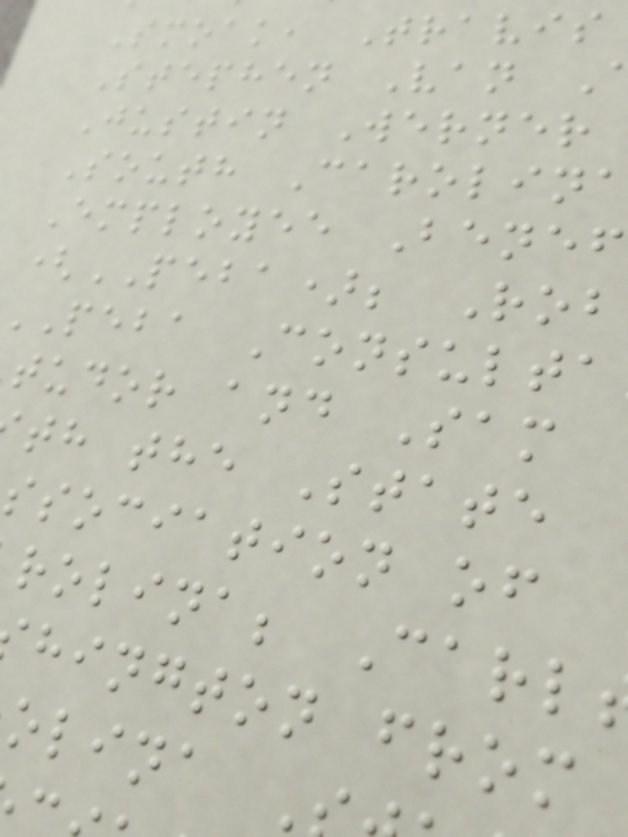Smoak, Travis
Stephen Van
Justin Werner
South Carolin
Employee Benef
(PEBA); Rob
peba Consulta
tudor and Sam
th the State
ssociation of
rolina; Carl
hington from
